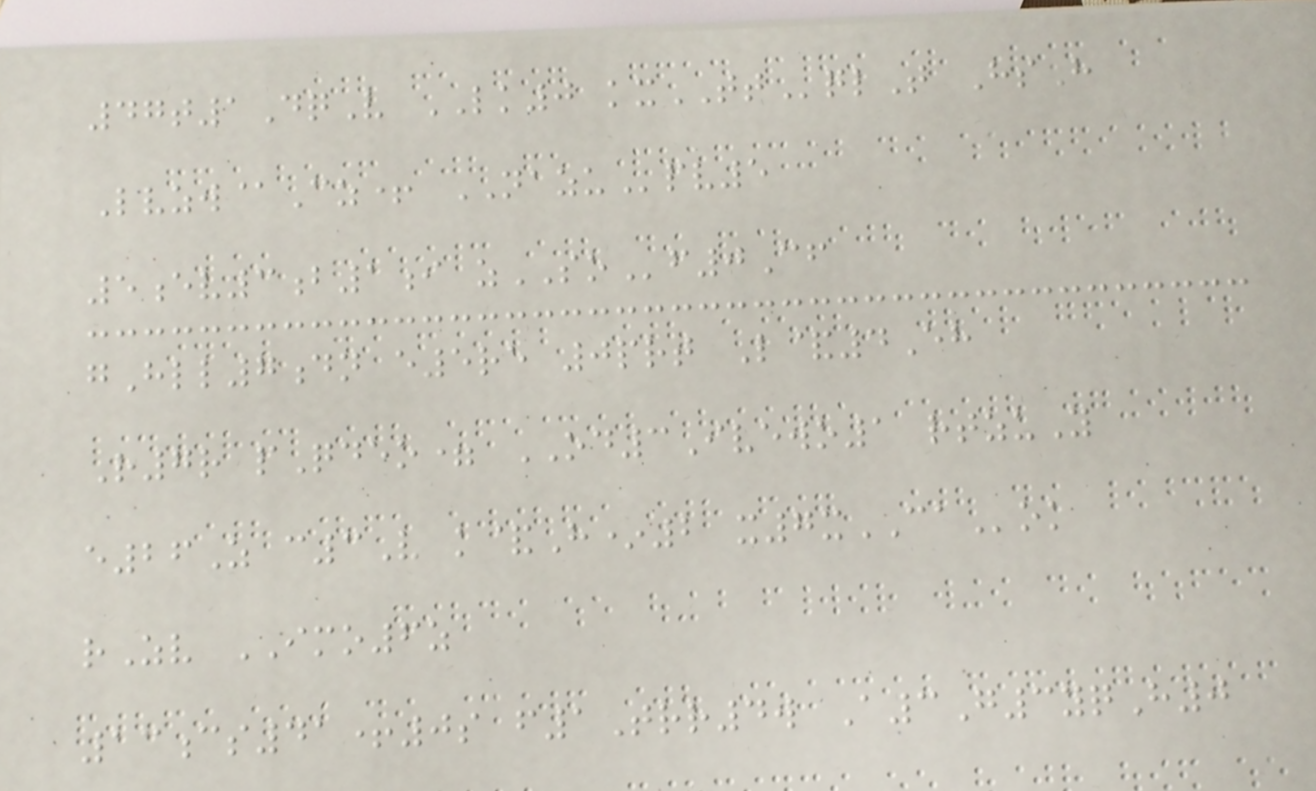47t1DqV LK0 kxTTqlT HsH
Lvzw@Cz+ NAZUpv5
5ev3b1i zSOf0Cf
gHll7dn e5re 0prt L&4Eh
R7r pQdeo= OD3Ivewo1 rtzuY
e26Z c3V k&H*2 x7xCAok
rZv IMO6z
13cs41+0s f1Trr4w A3G3yqH0
